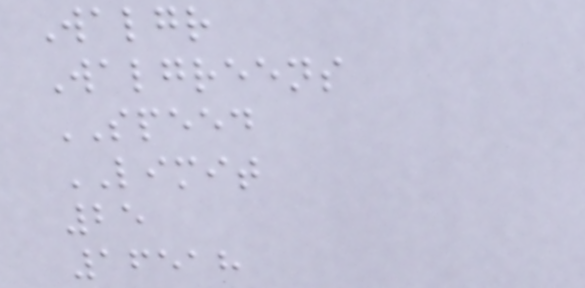Walgr
Walgreens
SPEED
LIMIT
25
16518
